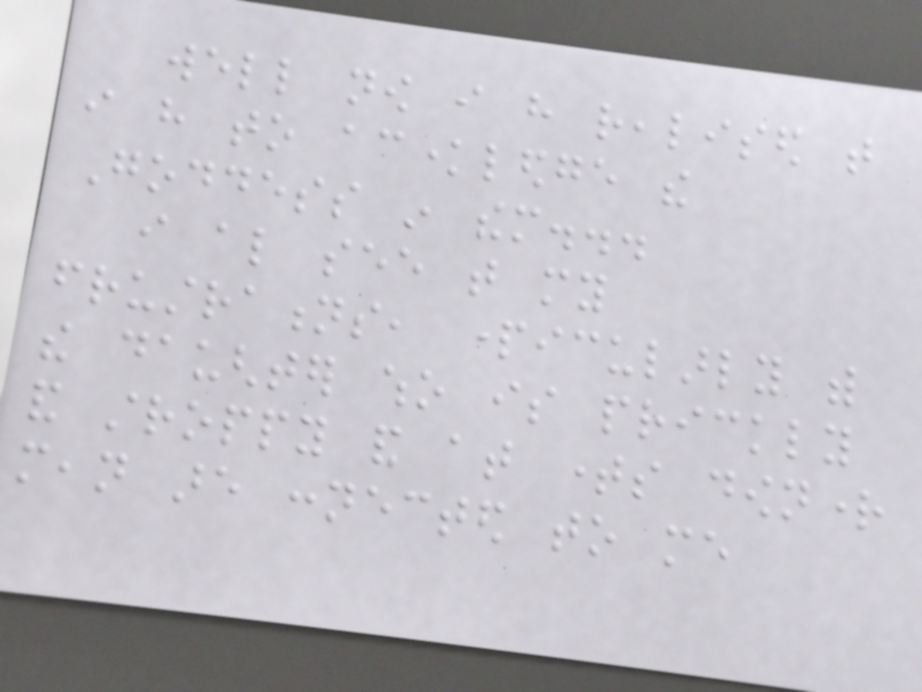well now i have realised that
i have to acknowledge the
Goddess in them...
i also see that my
frustrations, particularly with
the daughter who is prickly
and stroppy and at times downright
mean are connected to me
